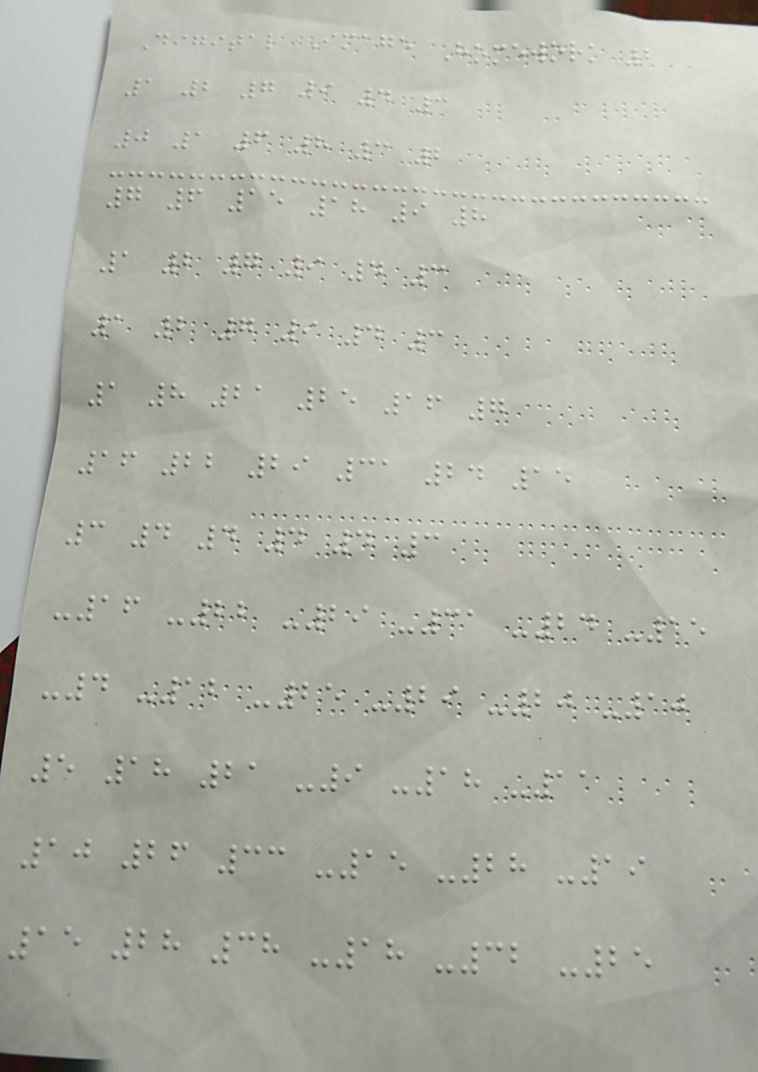Digital Image Homework 2
1 2 7 9 4 3
0 1 6 8 3 2
7 6 15 18 9 8
1 2 7 9 4 3
1 2 7 9 4 3
1 8 21 25 16 7
16 22 29 31 24 15
3 4 4 4 4 3
-16 -22 -29 -31 -24 -15
-4 -12 -25 -29 -20 -10
5 18 21 -9 -18 -11
10 26 33 -15 -28 -19
15 28 38 -18 -32 -25
